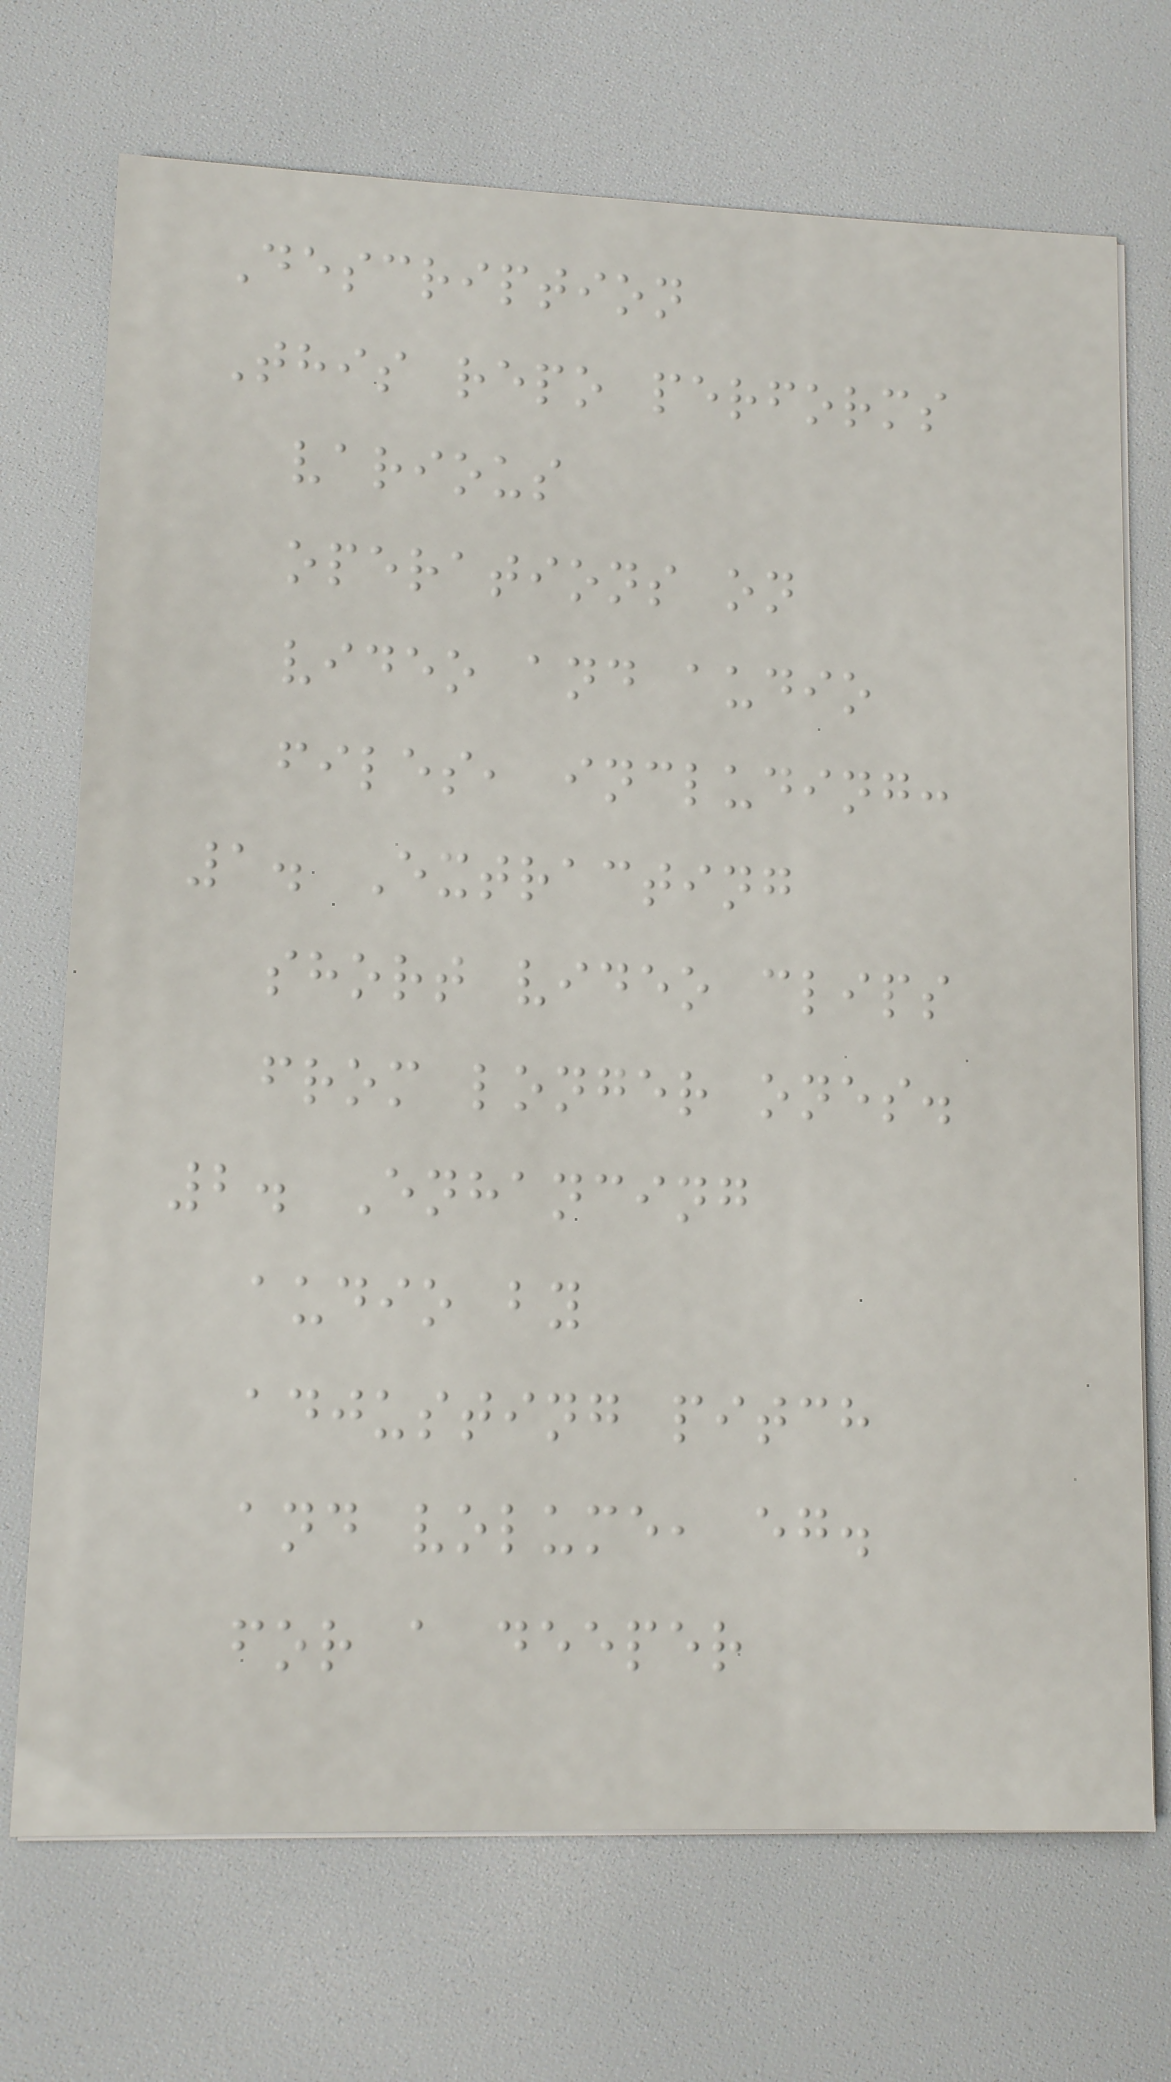Description
This repo performs
various
operations on
video and audio
files, including:
1. Extracting
short video clips
from longer ones.
2. Enhancing
audio by
adjusting pitch
and volume, eg.
for a deeper
